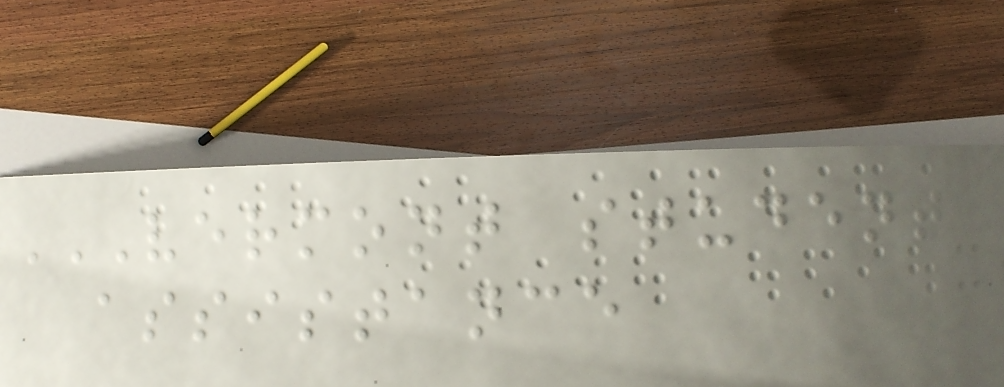VERMONT STUDENT
ASSISTANCE
